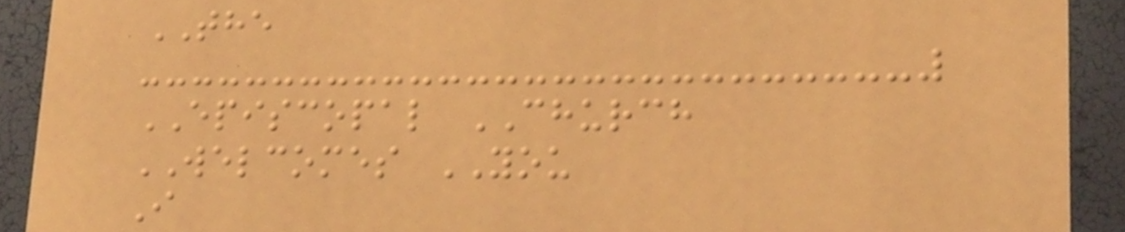THE
EPISCOPAL CHURCH
WELCOMES YOU
I
